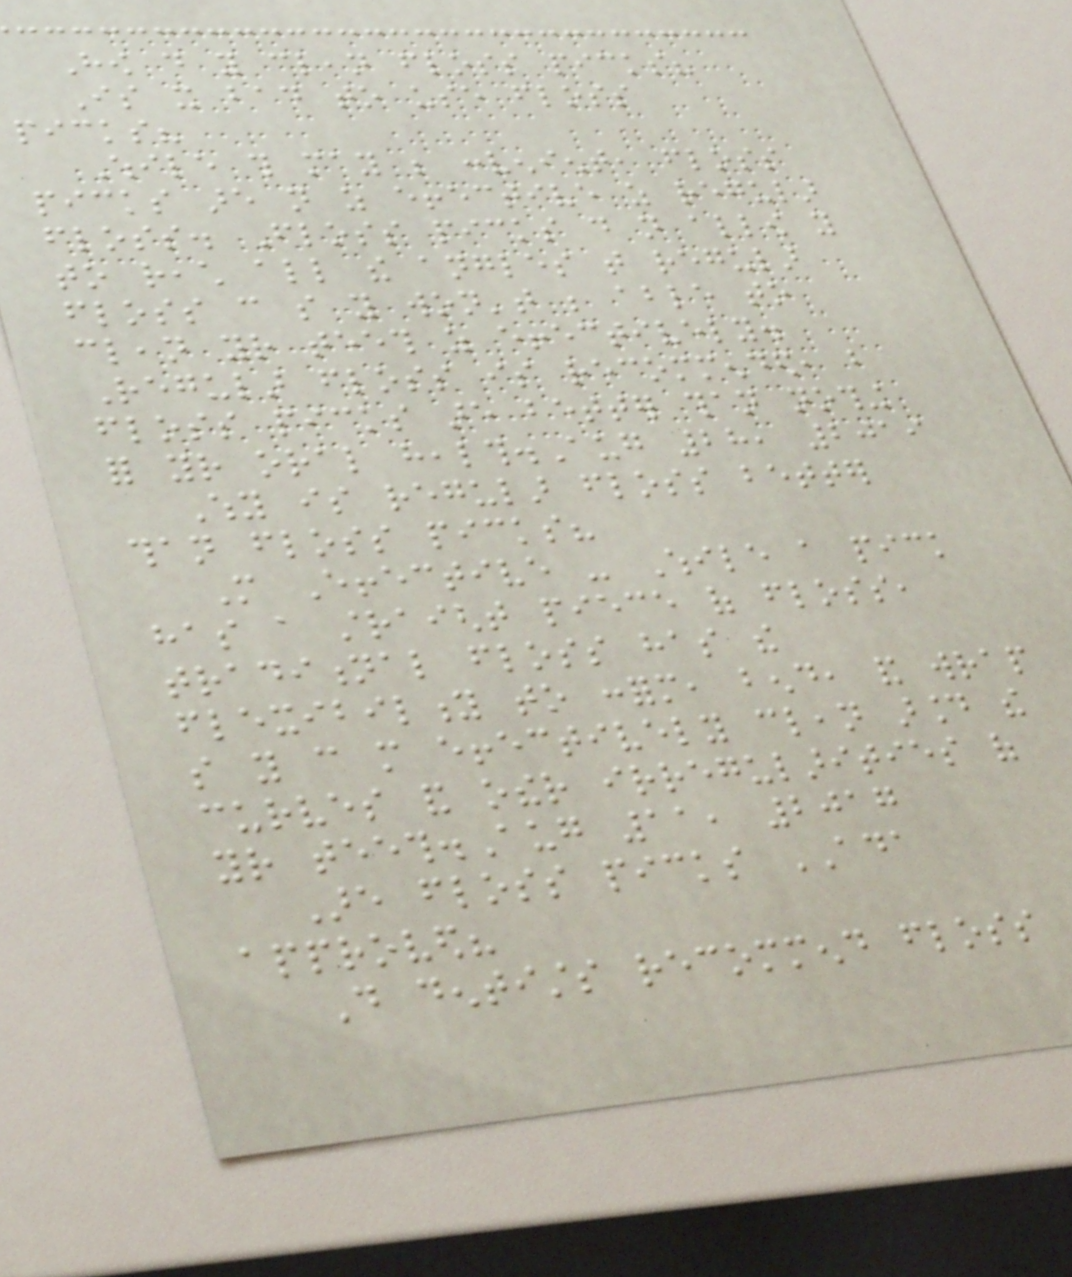How do you clean floss picks?
Is it bad to use floss
picks?
While this may be convenient, floss
picks are not as effective as regular
floss. Floss picks do not allow you
to reach all the angles that regular
floss can so you won't be able to
clean your teeth as effectively.
Regular floss is recommended, but
floss picks are better than nothing
for your oral health.Aug 28, 2019
Why is regular floss better
than floss picks?
More Effective - While a pick
has a straight piece of floss,
traditional floss has the
flexibility to conform, bend, and wrap
so you can more effectively clean around the
curves and other irregularities of
your teeth.Aug 11, 2017
Are floss picks ADA
approved?
Do dentists recommend floss
